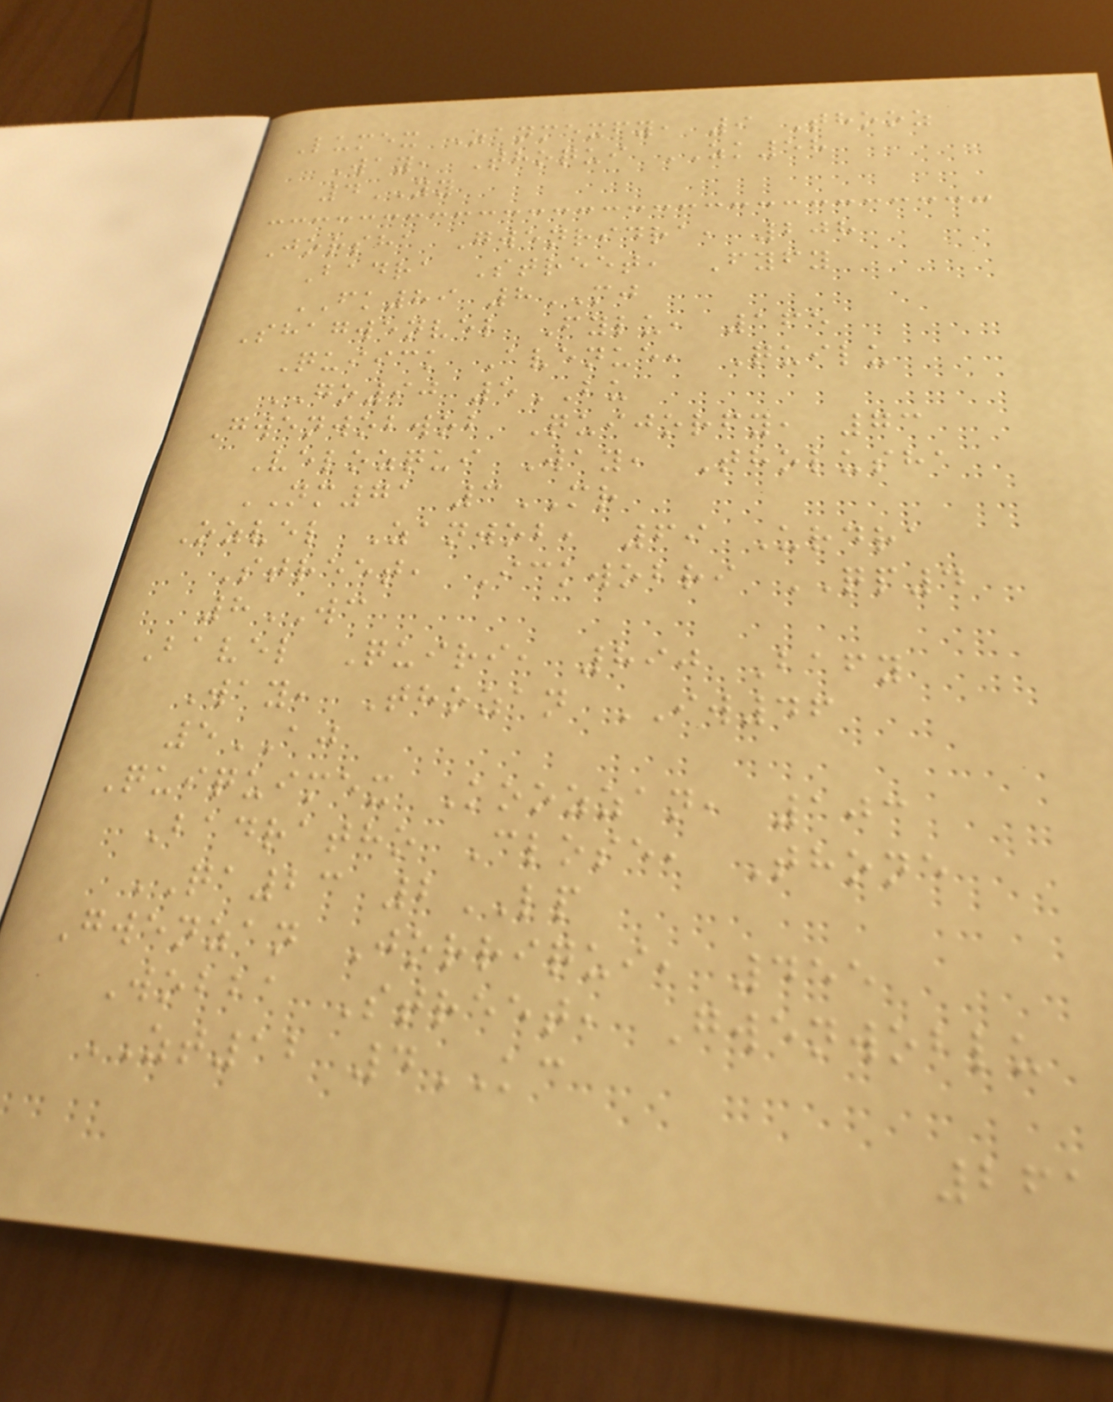Lumex Zanmexfy, 9 Thooz
Way, Thoqui ZK58
4YY
Jorsha Gwenridra, 208
Badra Street, Fyfy
FK89 8MJ
Shagwenvel Fylu, 165
Quiick Avenue, Quilu
GO90 5BU
Gwenwobwob Quijorfy, 73
Velozqui Way, Tholusha
NM71 3MR
Ozvel Zanwob, 69 Urdra
Street, Ickwobri QP4
8WC
Bavel Quiri, 890 Bafy
Way, Thozan IW46
5AJ
Quiquimex Koozzan, 103
Badratho Close, Thone
QA23 2LP
Gwenzan Jorriqui, 455
Wobba Street, Gwenwoblu
ZT12 4KC
261
